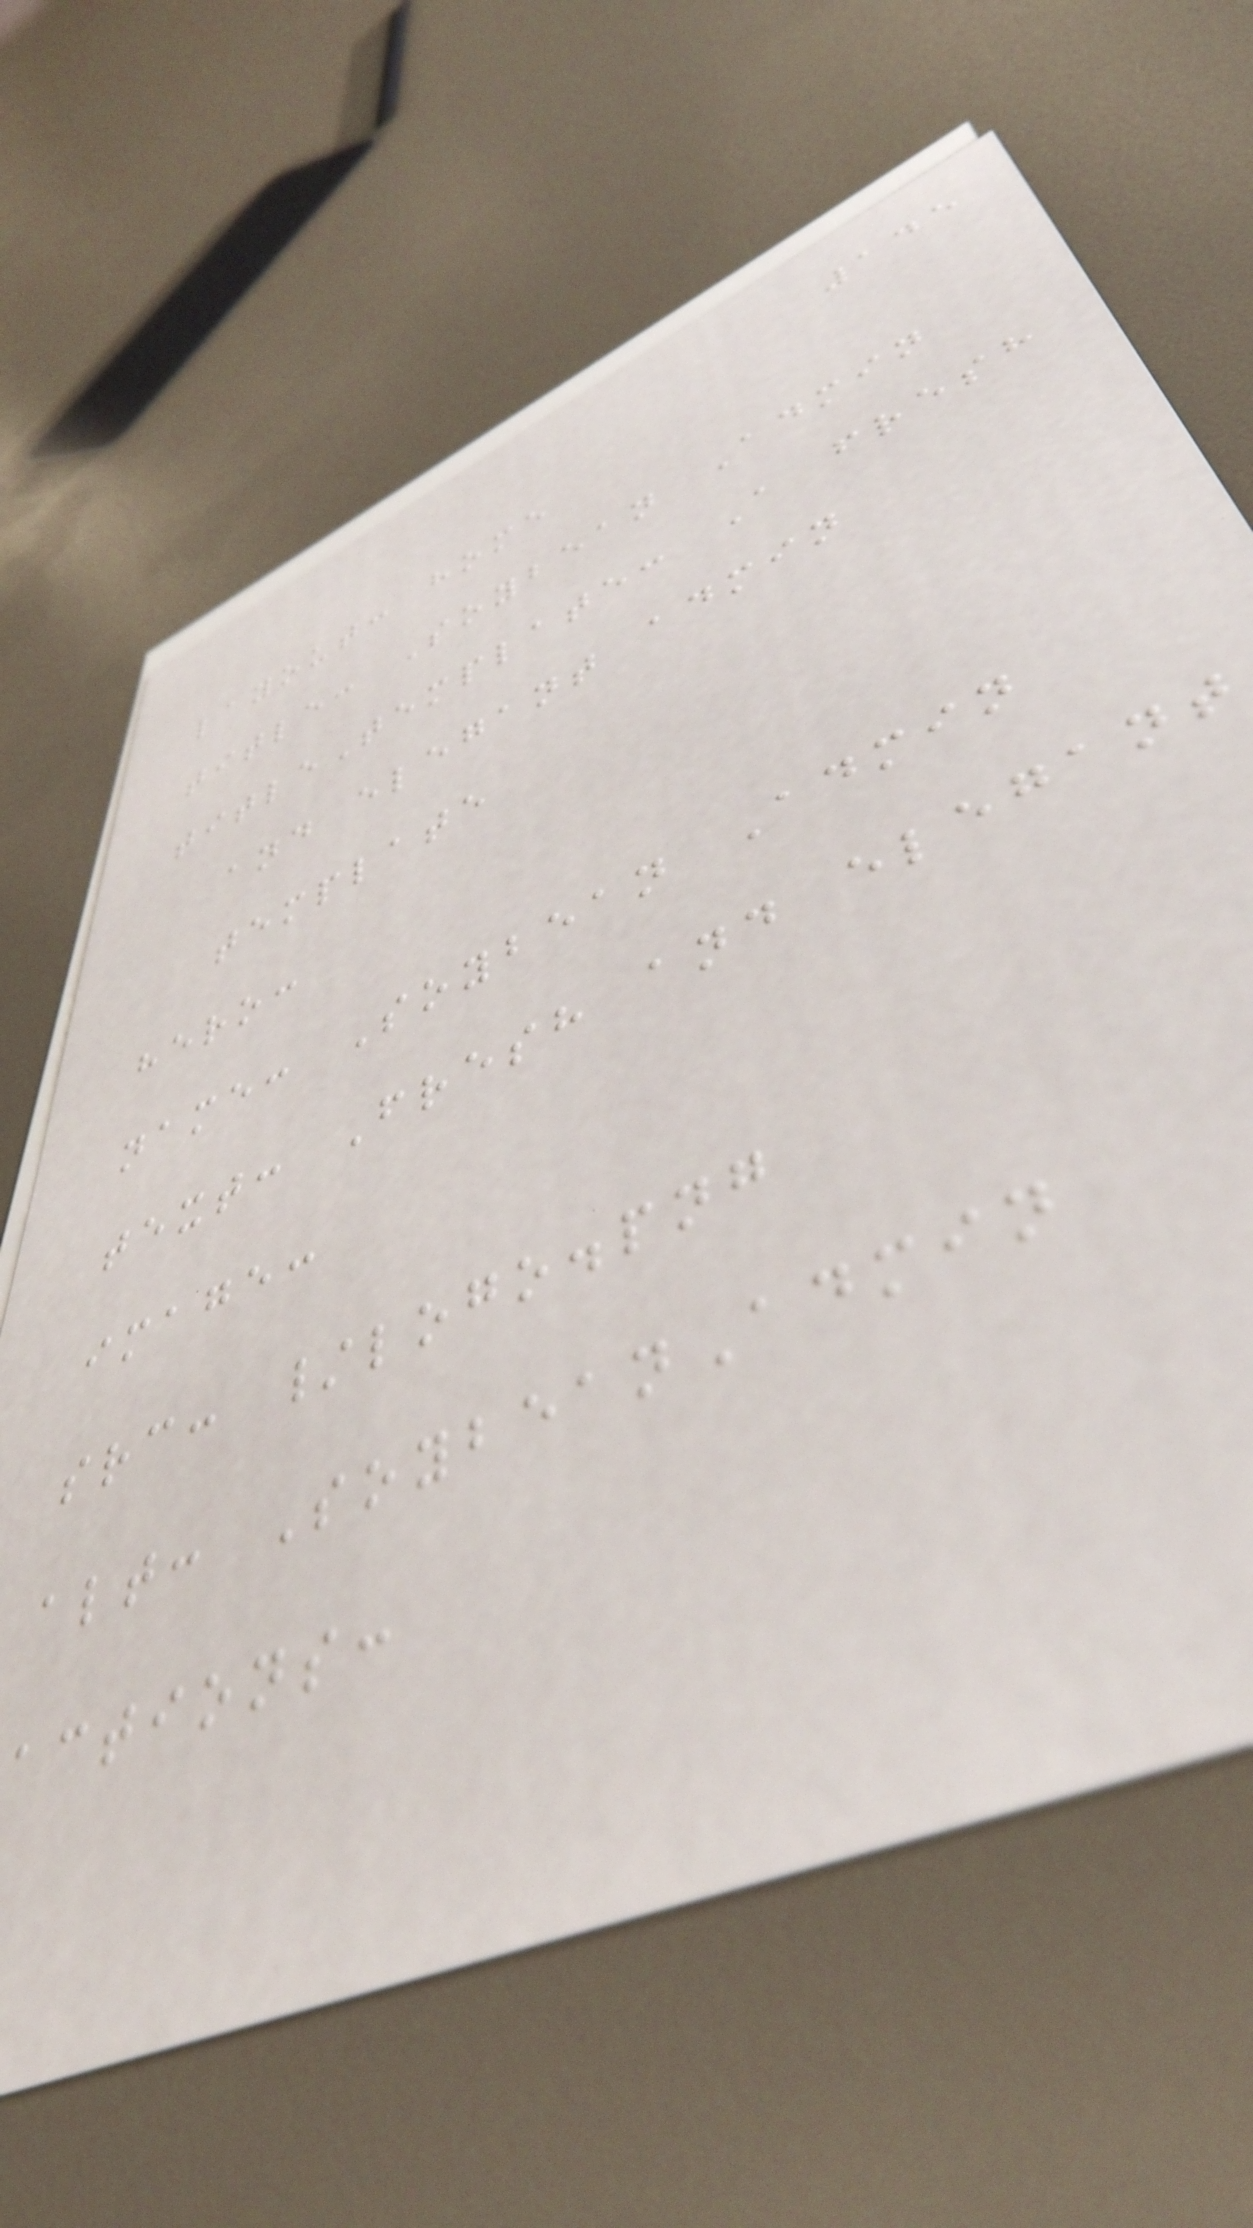145
layout: home
title: Soybean Admin
titleTemplate: A fresh
and elegant admin
template
hero:
name: Soybean Admin
text: Fresh and elegant
image:
src: /logo.png
alt: SoybeanAdmin
actions:
